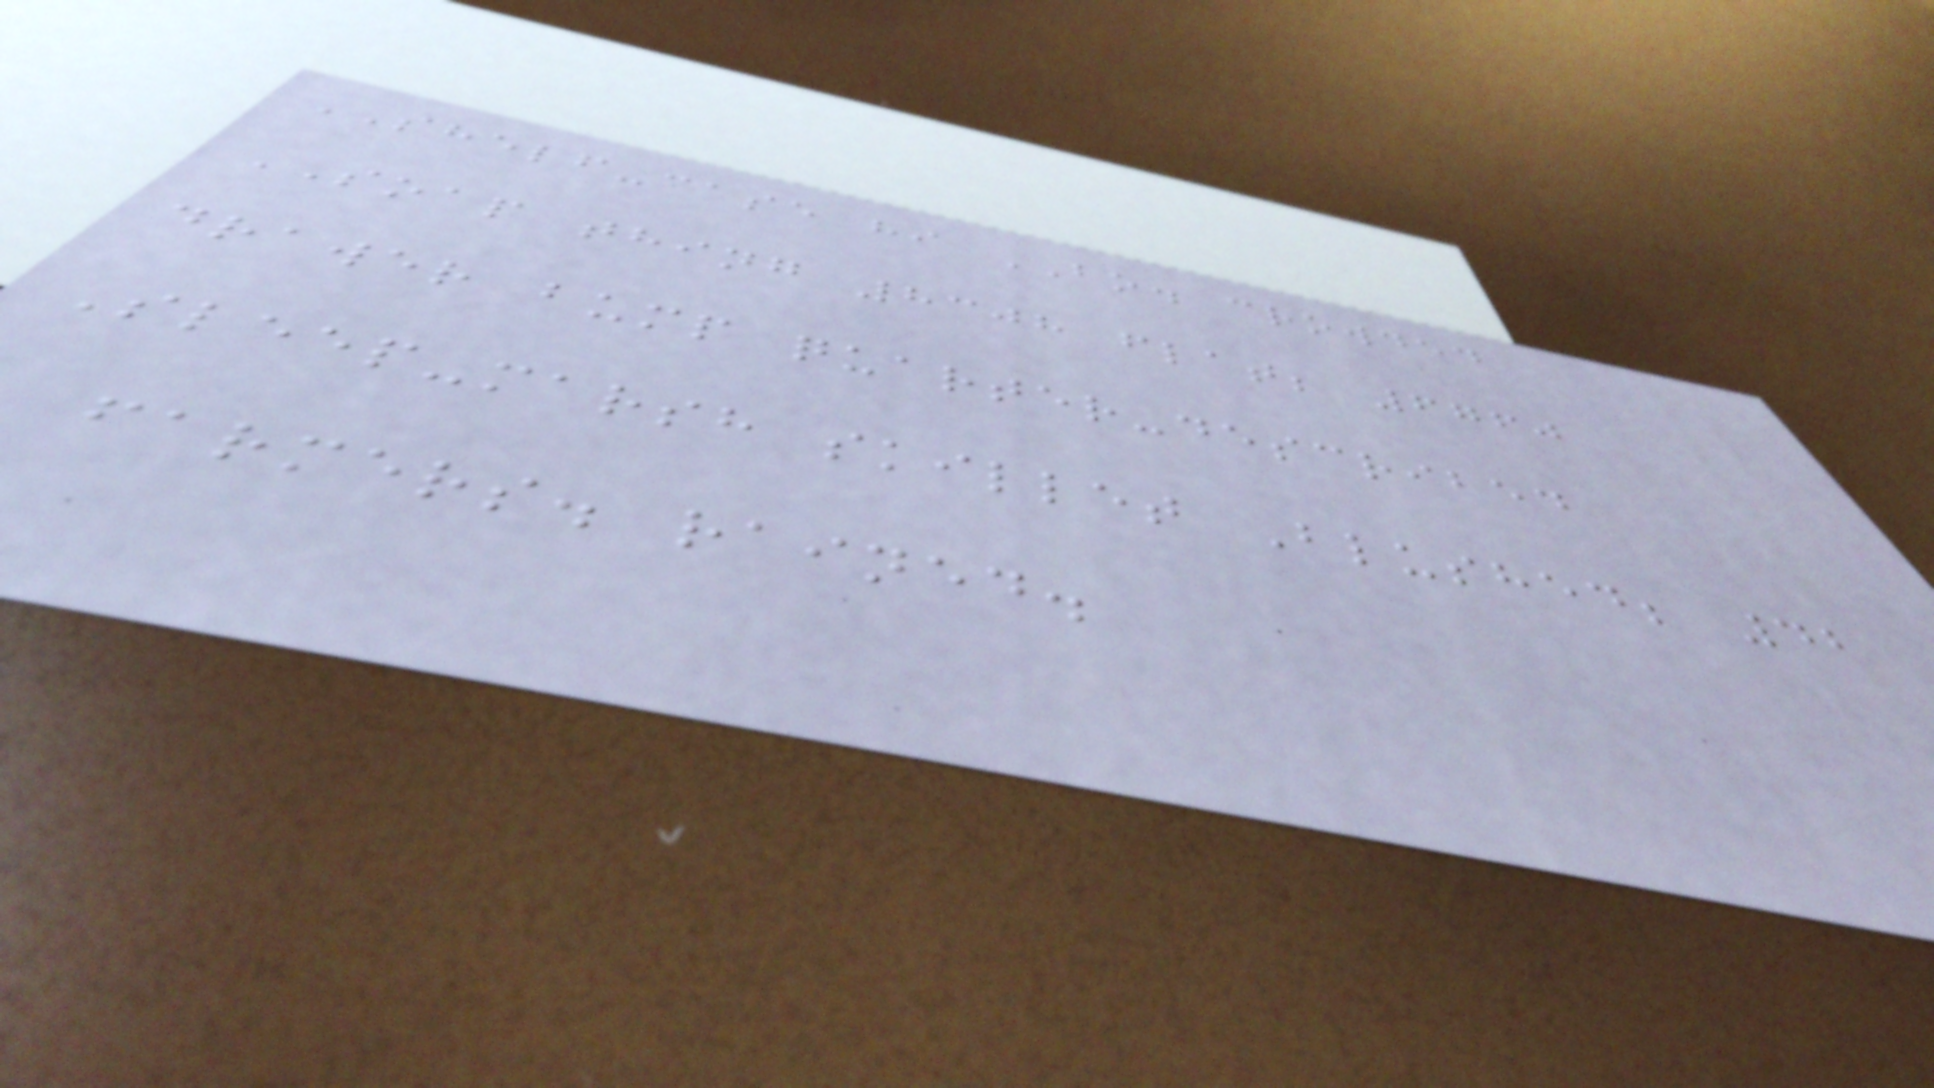SHELF-case hi BO. crowded
SOAP thing 8308 flat; 6760
drawer bump quarter-described
Sleep-marsh skillet Blushed; 42
farmers. rained.
